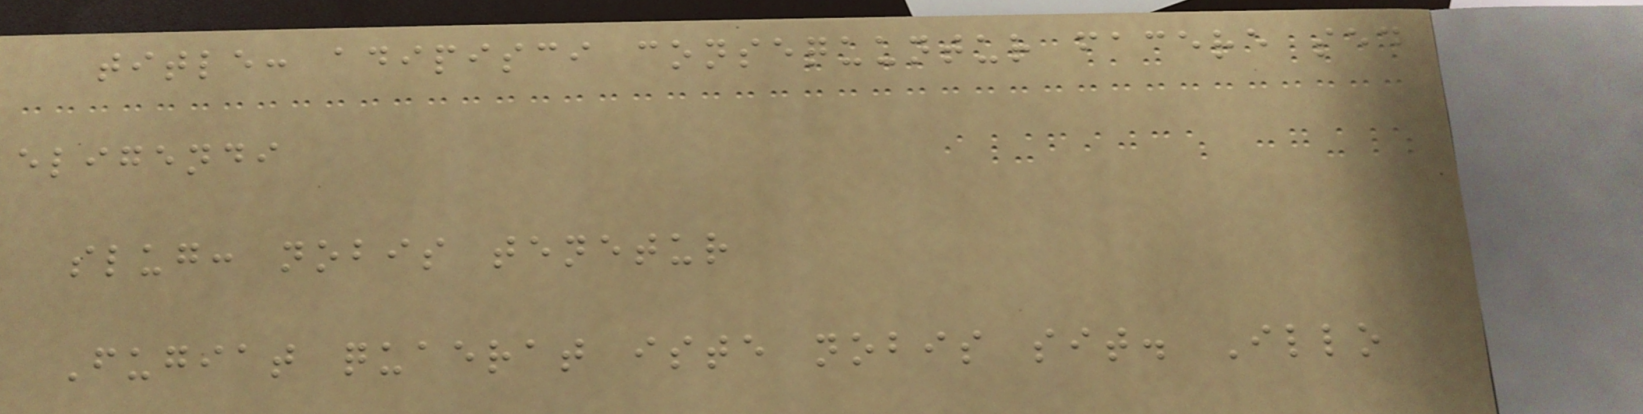title: adipisci consequuntur facere sed
eligendi
slug: nobis tenetur
Fugiat quaerat iste nobis sit. Illo
